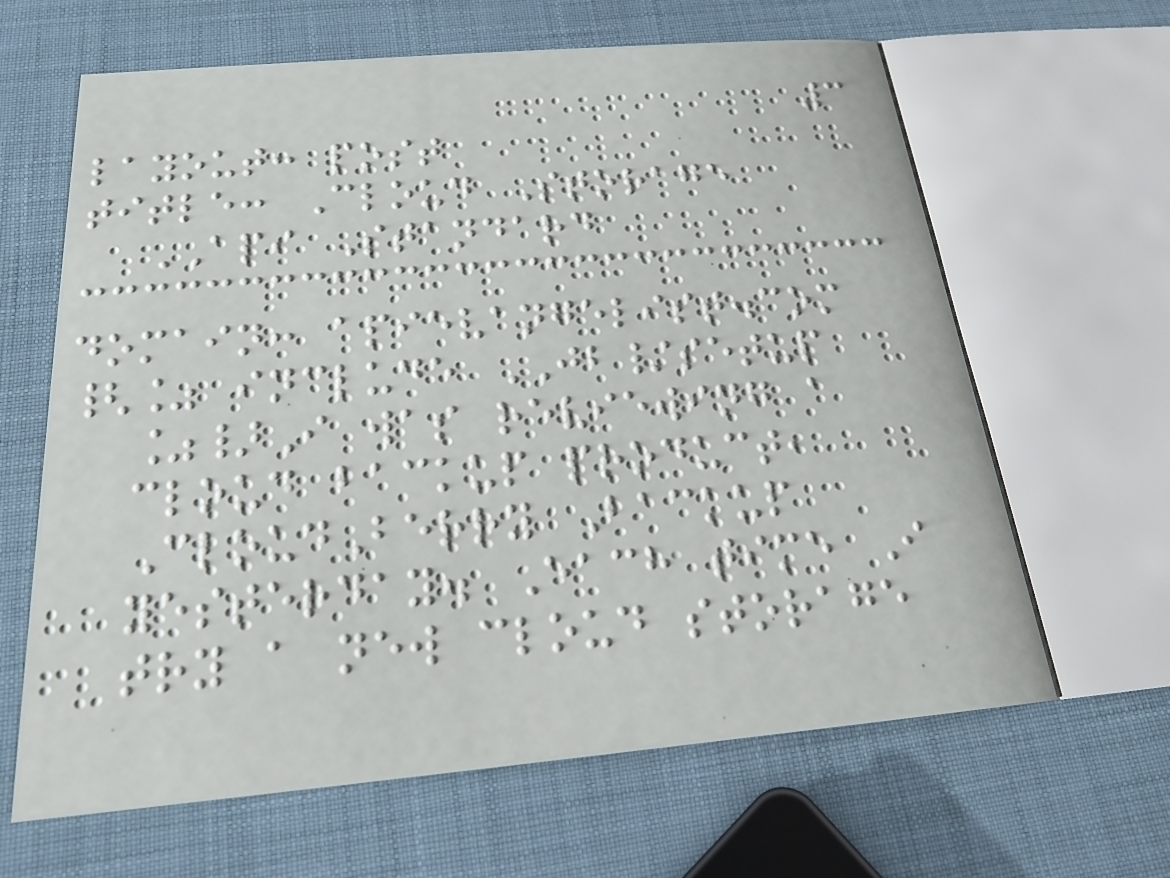3
layout: post
title: Cloud Storage
API Standard
domain: apievangelist.com
{% include JB/setup
%}I was reviewing a
cloud backup product,
CloudBerry Backup
yesterday. Each time I
try a new cloud storage
